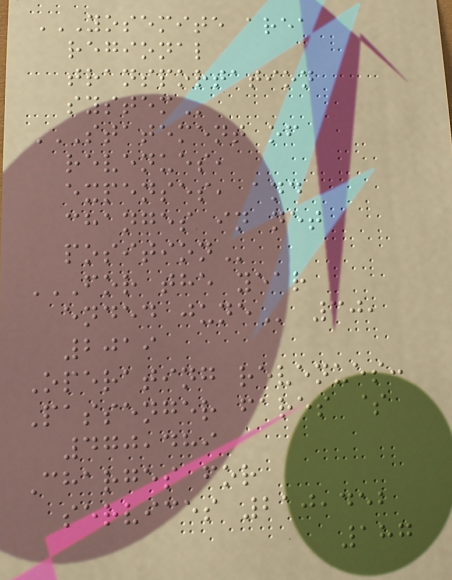YOSEMITE AREA
REGIONAL
TRANSPORTATION
SYSTEM
STATEMENT OF
REVENUES,
EXPENSES, AND
CHANGES IN NET
POSITION
FOR THE YEAR
ENDED JUNE 30,
2019
Operating revenues:
Passenger fares $
470,489
Charges for
services 210,452
187
